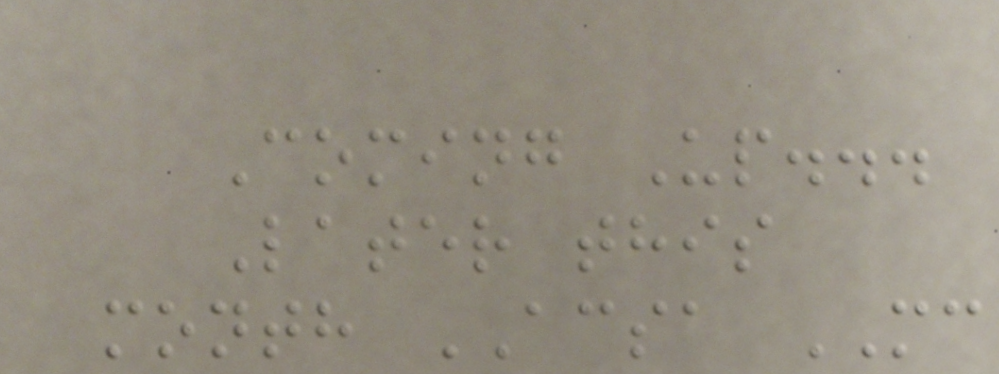Coming Up...
Later this
month ACSA MC
